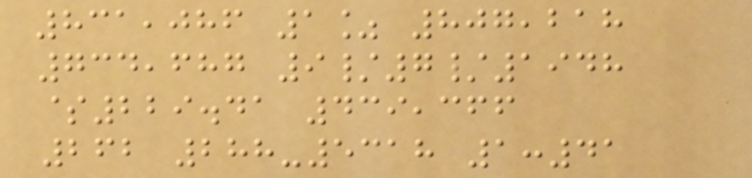831,086 1% 807,218
734,687 9/7/1948
$229.41 439,366
262 288-5318 1:41
